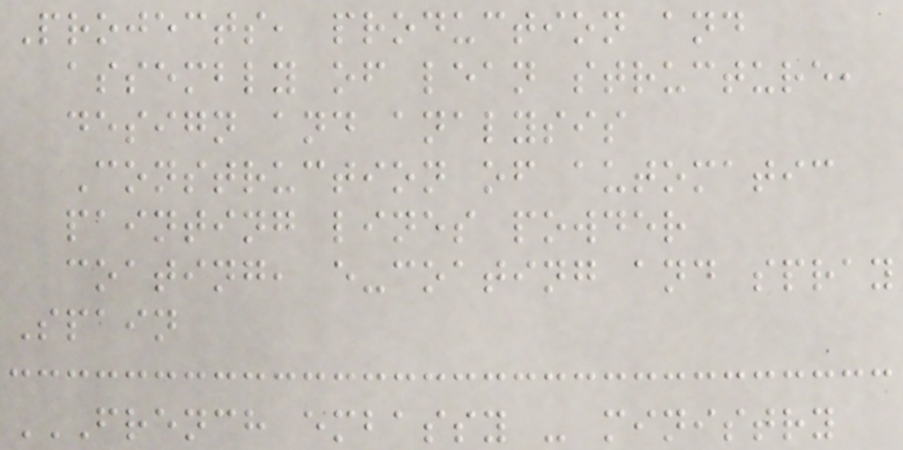Projects, production and
assembly of lean structure,
design and analysis
Construction of automatic
painting lines powder
coating, e-coating and spray
Spain
FRENCH EMBASSY - MINISTRY
